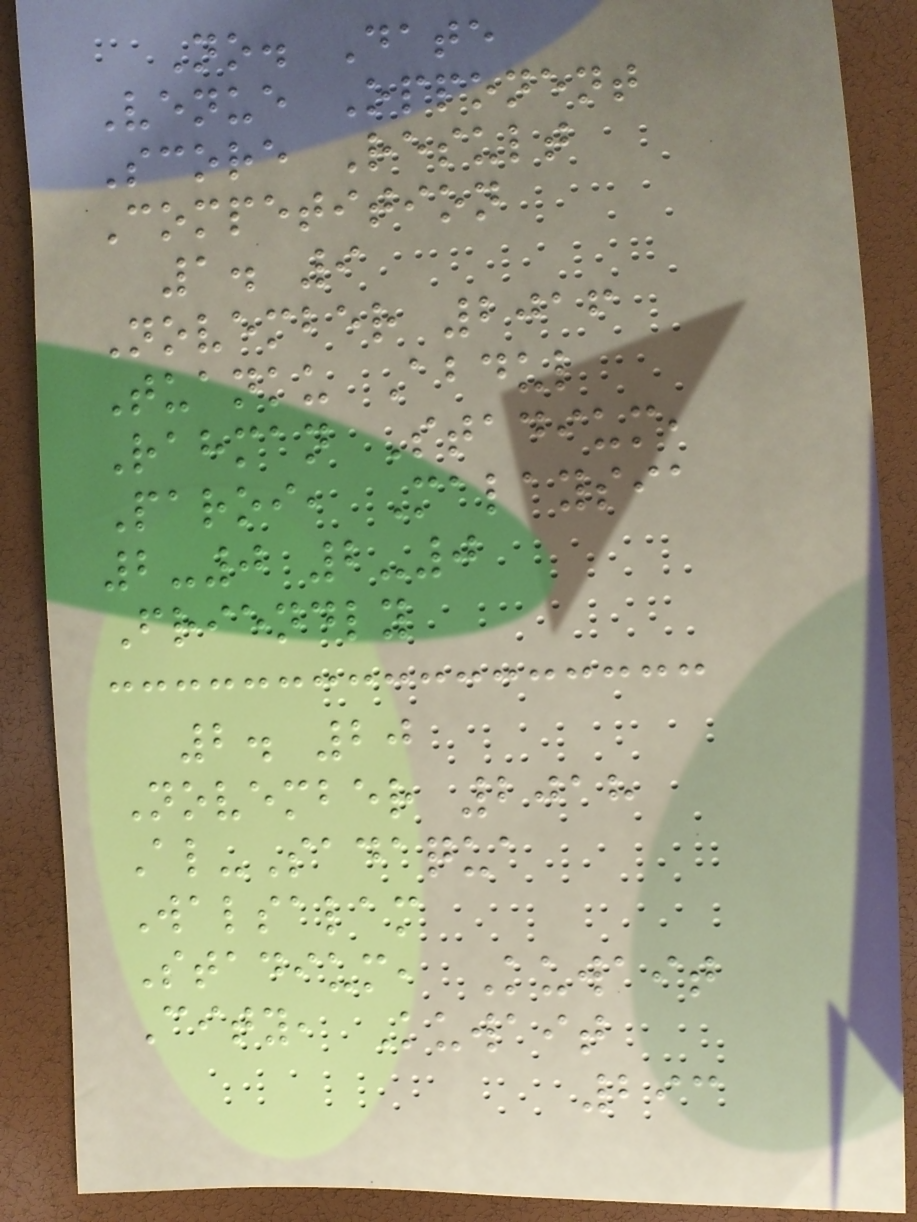No. Date
Venue Opponent
Score Result
Competition
1. 9
November 2016
Tuanku Abdul
Rahman Stadium,
Paroi, Malaysia
2-0 2-0
Friendly
2. 20
November 2018
Al-Sadaqua
Walsalam
Stadium, Kuwait
City, Kuwait
293
